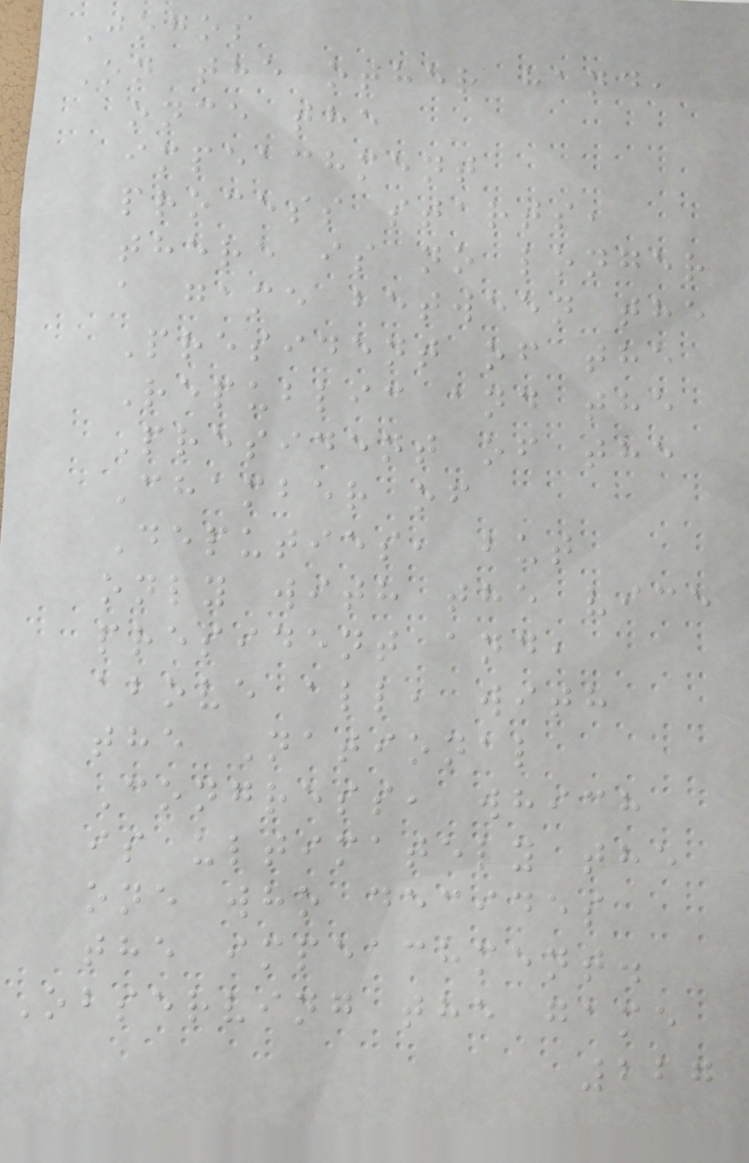Jogos
On the other hand,
once the
impeachment
process starts,
there is no longer
a game between the
President of the
Republic and the
President of the
Chamber of
Deputies, but
only with the vice
president and,
above all, with
the National
Congress, which
is ultimately the
one who decides
the impeachment.
Observing the game
227
